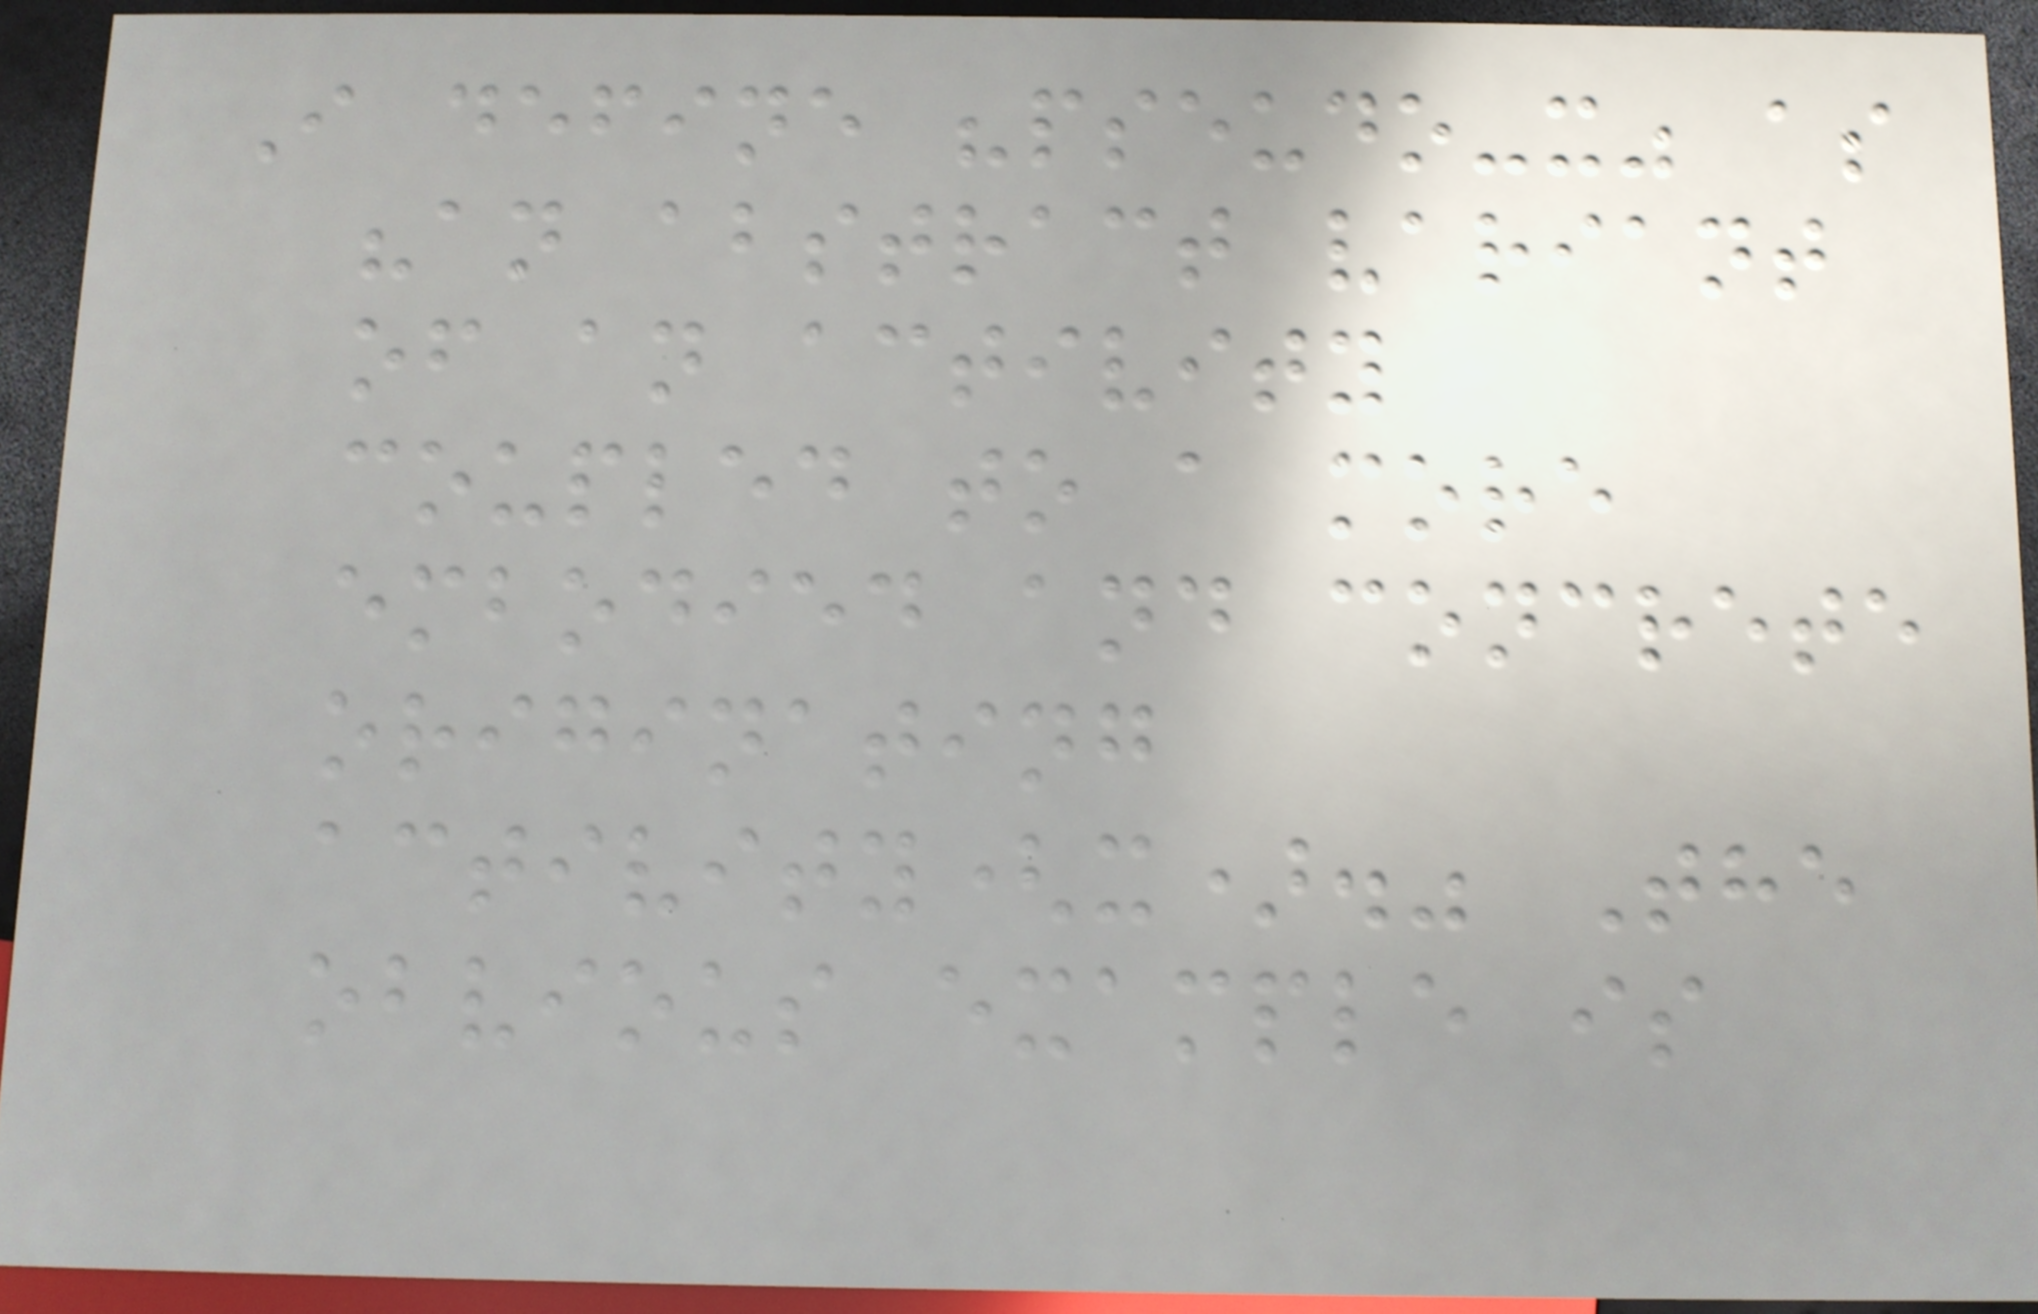I define "pseudo-x" as
"an abstract variant
of an activity
coupled to a more
embodied and concrete
originating
activity(x)." The
obvious example is
